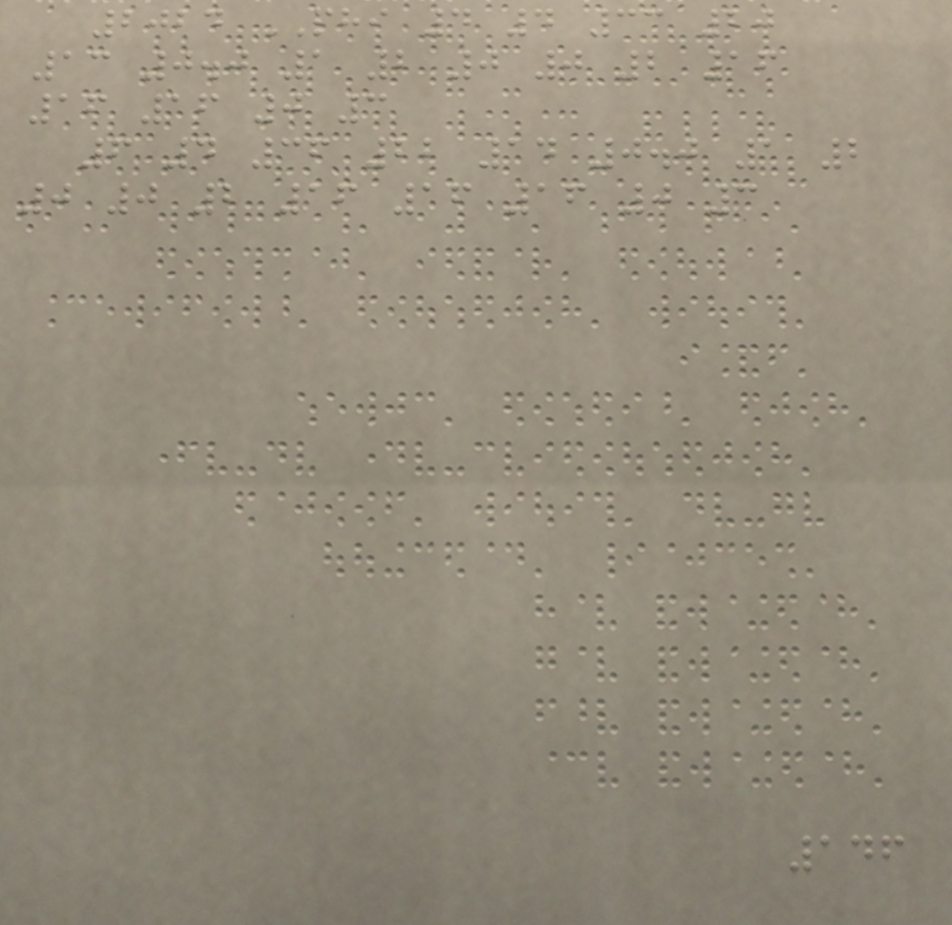2024 PHI 4 4 33 20
13 0.0 1 2 0 0 2 16
16 16 0 3
6 4 36 22 14 0.0 1 2
0 0 2 16 16 16 0 3
146
